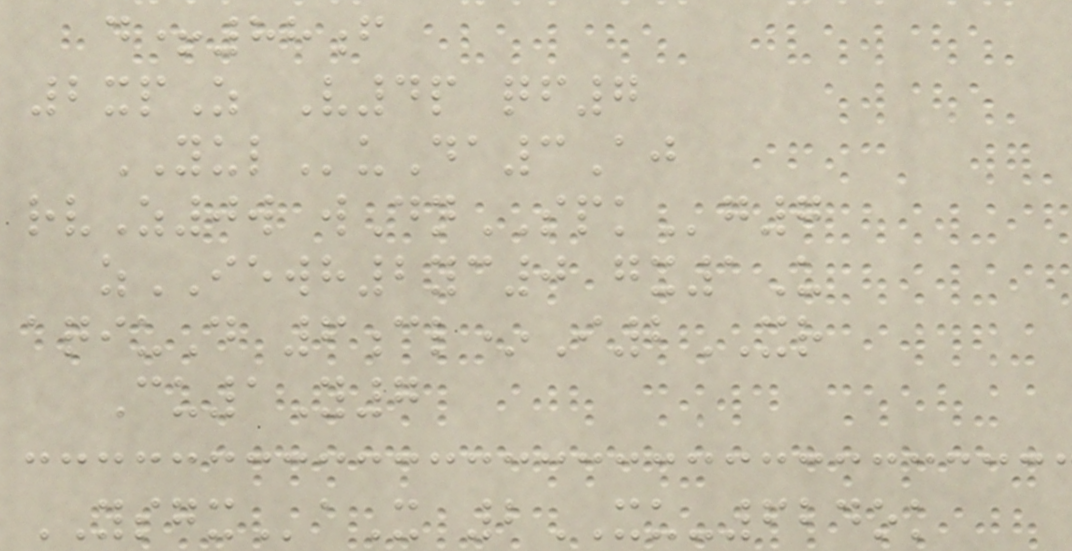d+88f
2xpZ V4p qf7
YULuDa3Aj
rvZ0w wDnSPKg7
zIEWH2yc0 gx1U
aqiuD 6cl*I2XR
Cu1Y7
YSGXaX 2XU-624ok
